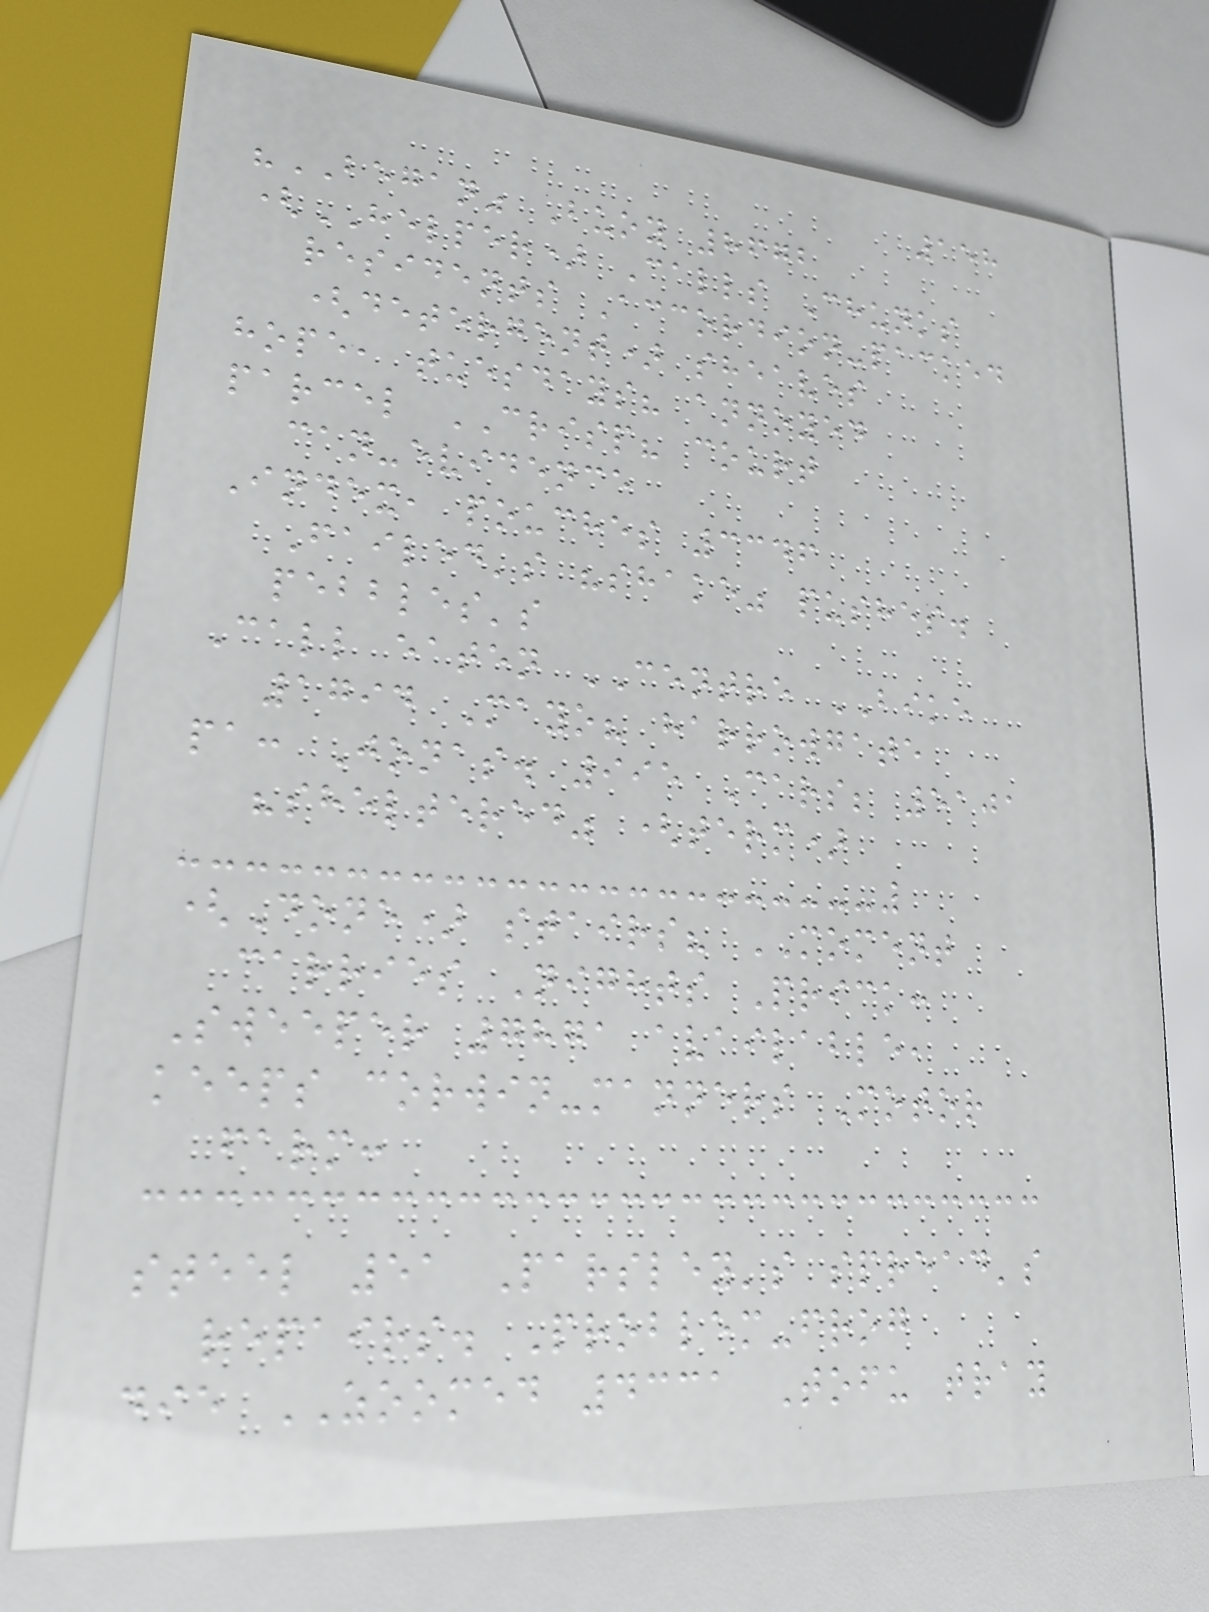158
"BEGAN" Buoy 8672
(HELPER) Calls Chunks
residents Accordion-packed
(detergent) sheaves
hope, tuesdays? annoyed
parcel CRISP? court
can-evidence
Index, pouches 3346
Failed's "shake" pushes.
pebbles's
Call eaten CENTRE BIKE
1794 Mayo? harrowgate
pa: Jonas. 995 Cars; 5101
"sheltered" (term)
(Done) stairs? MOMENT
carries Nights Prick:
Sweeper 7871 available,
keeps corwin-manners Motor
farm:
steel 51 Parsley's spread's
repairs. Problem-frog
die ZOOMED 4331 Tofu tray
